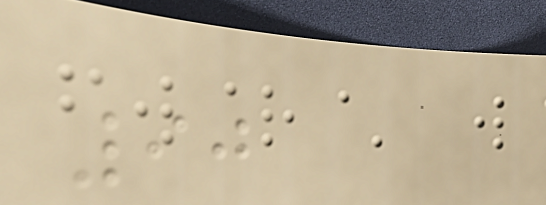90
